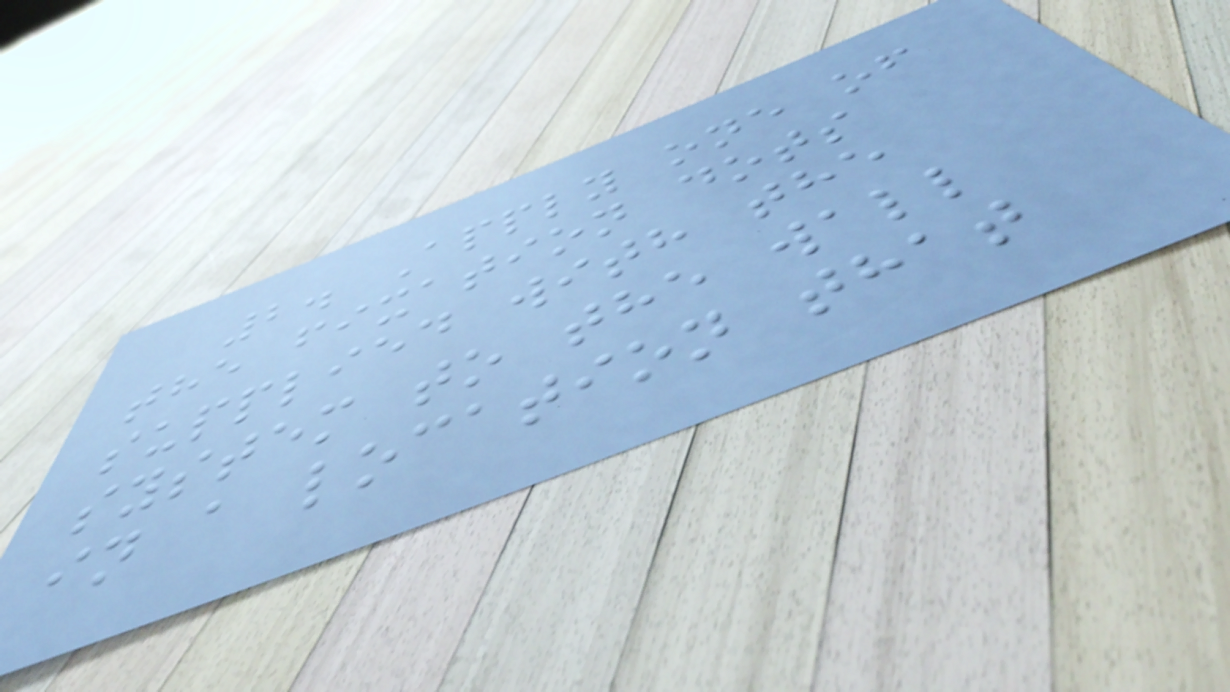2. Apply one of
the fixation dots
supplied with the
system to the wall
in a location that
